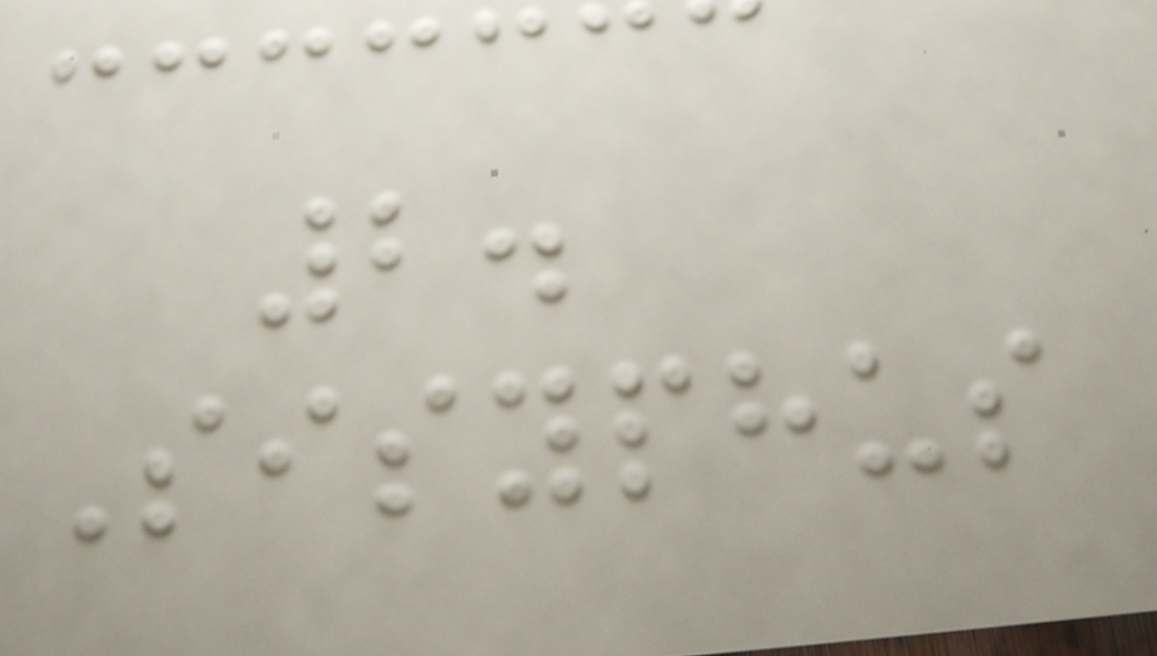2.
Sisyphus
